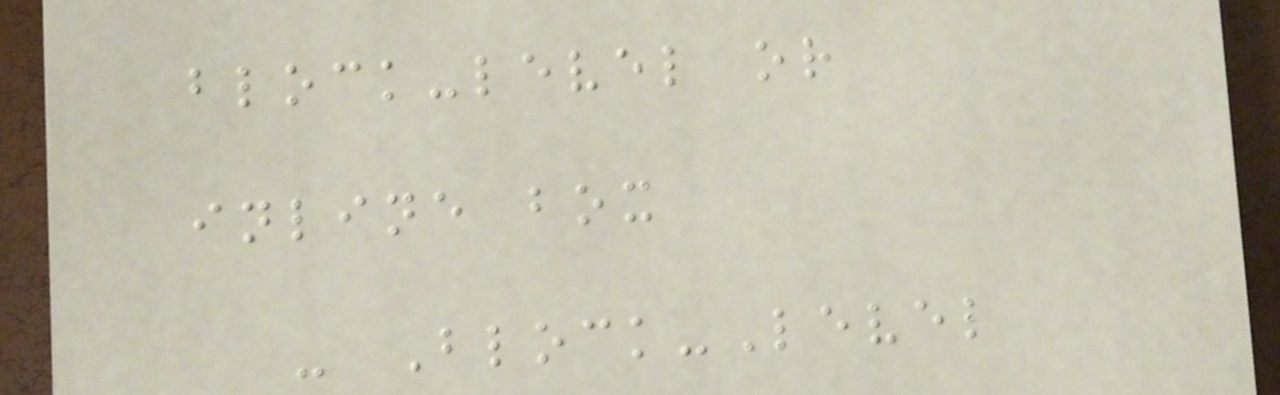block-level or
inline box
- Block-Level
